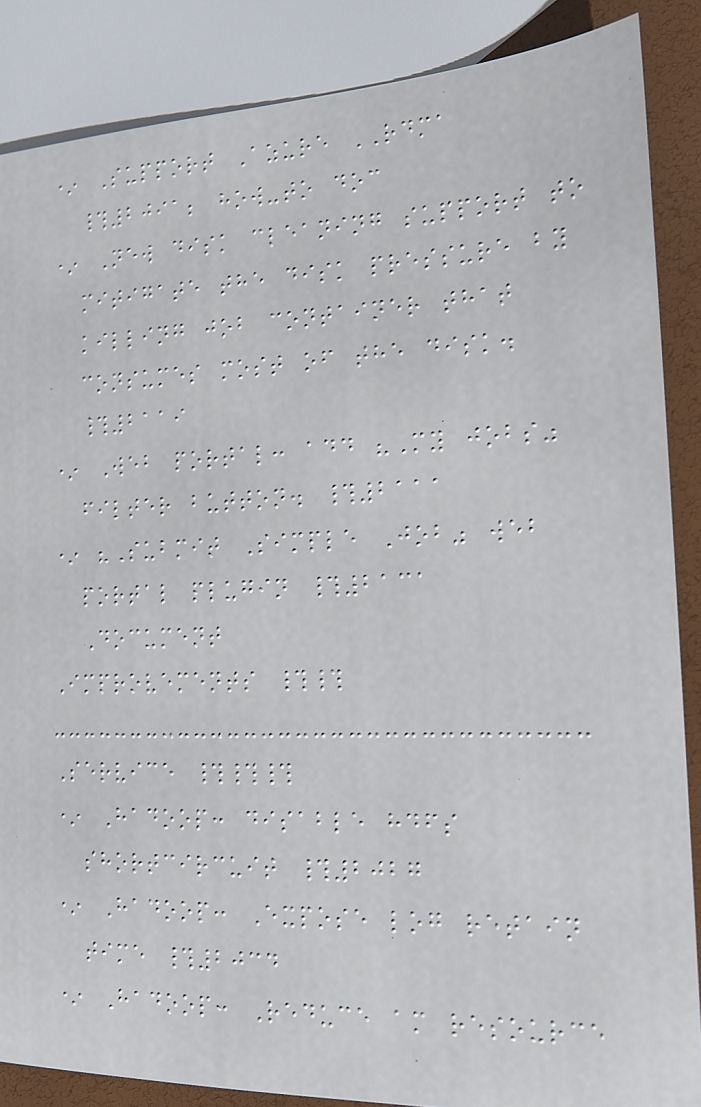* Support Azure RDMA
#2091; how-to doc
* New disk cleaning support to
mitigate the disk pressure by
killing job container that
consumes most of the disk.
#2119
* Web portal: add "My jobs"
filter button. #2111
* "Submit Simple Job" web
portal plugin #2131
Document
Improvements ##
Service ###
* Hadoop: disable hdfs
shortcircuit #2027
* Hadoop: Expose log retain
time #2034
* Hadoop: Reduce am resource
